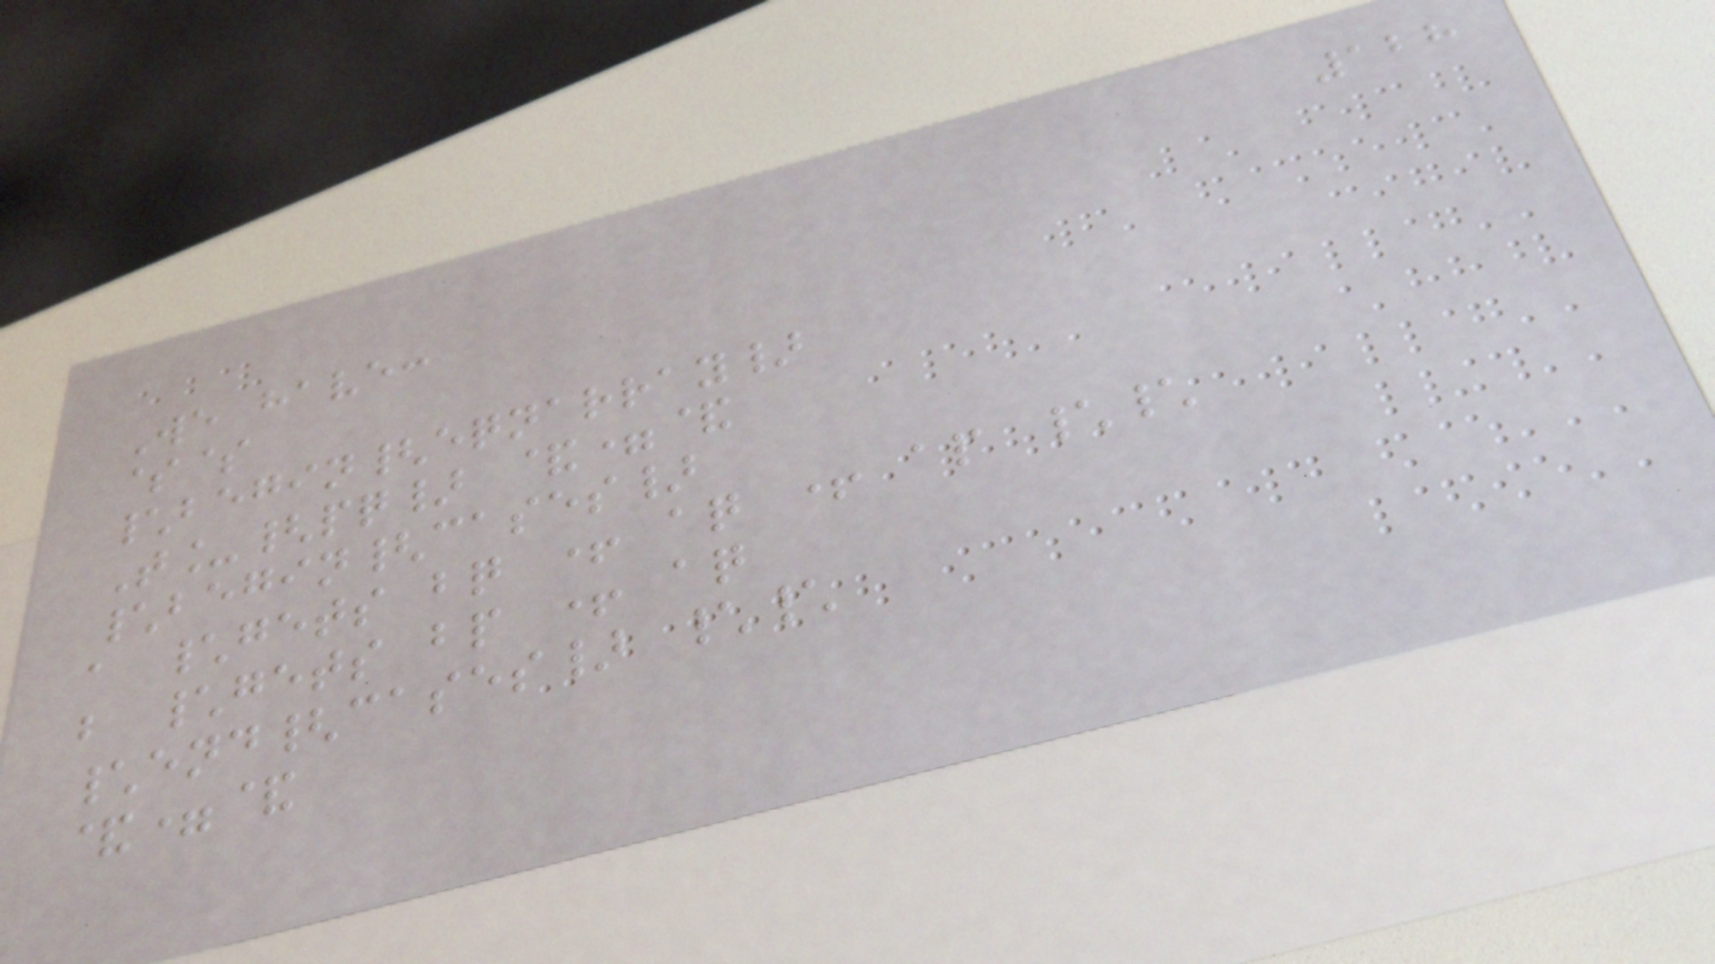128
We have:
$$
\begin{eqnarray}
T_{pq} &=&
\begin{cases}
a \gets bq + aq + ap \\
b \gets bp + aq
\end{cases} \\
&=&
